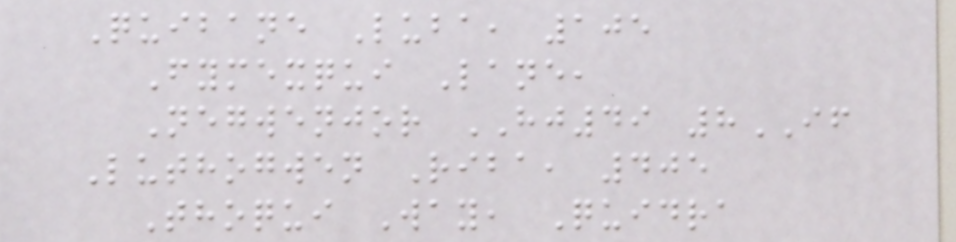Quibane Luba, 105
Fymexqui Lane,
Negwenjor HJ49 8IF
Luthogwen Riba, 405
Thoqui Way, Quidra
